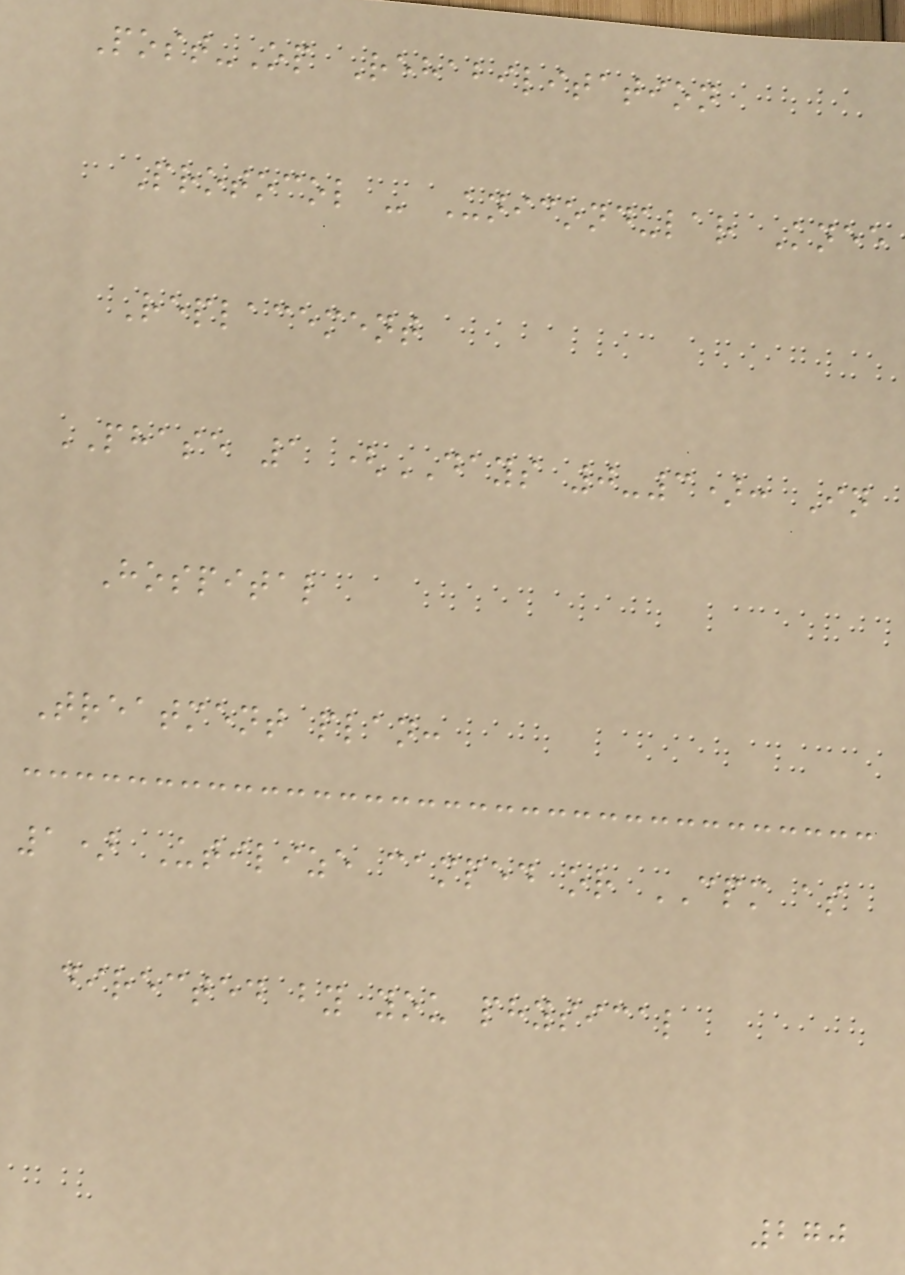Post-Op Rehabilitation
Protocol - Unicondular Knee
Replacement
PHASE 1 (DAYS 0-3): In
Hospital
Treatment plan:
1) Utilize camped or CPM as
directed by you physical
270
